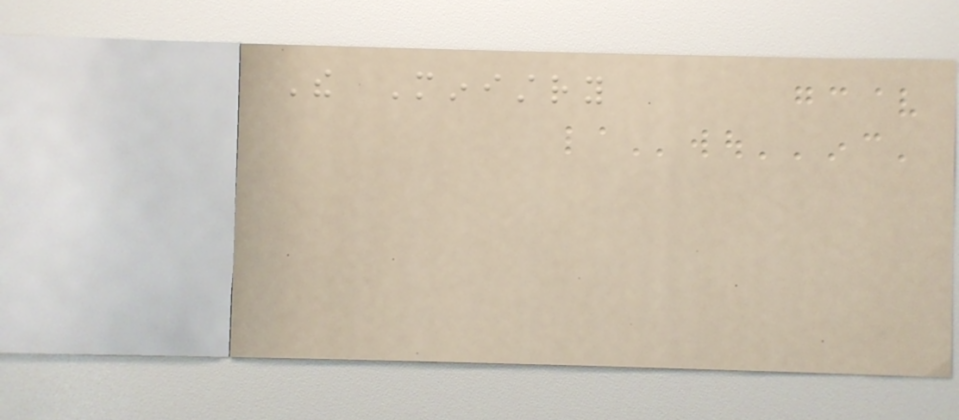The Ministry
